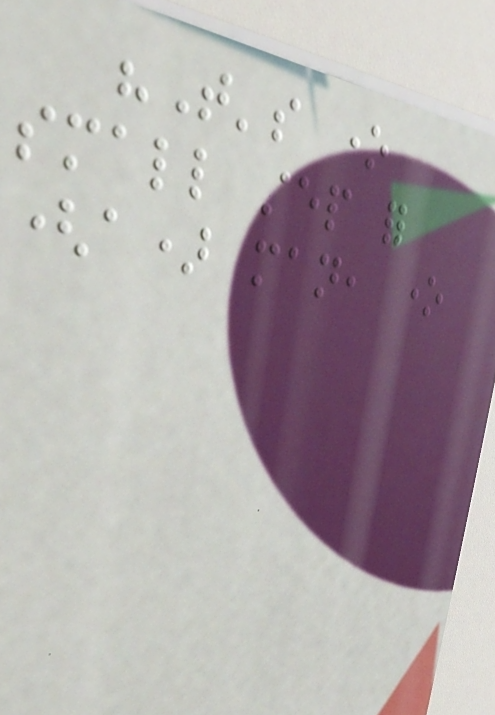"That's one
small step for
(a) man, one
